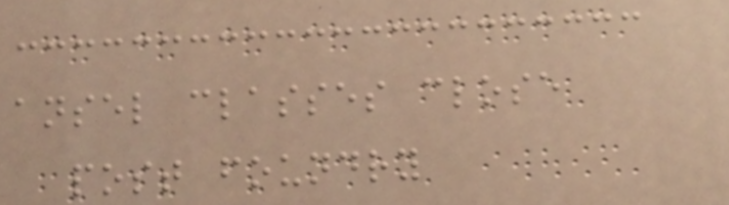ansel classes close
post foundry
